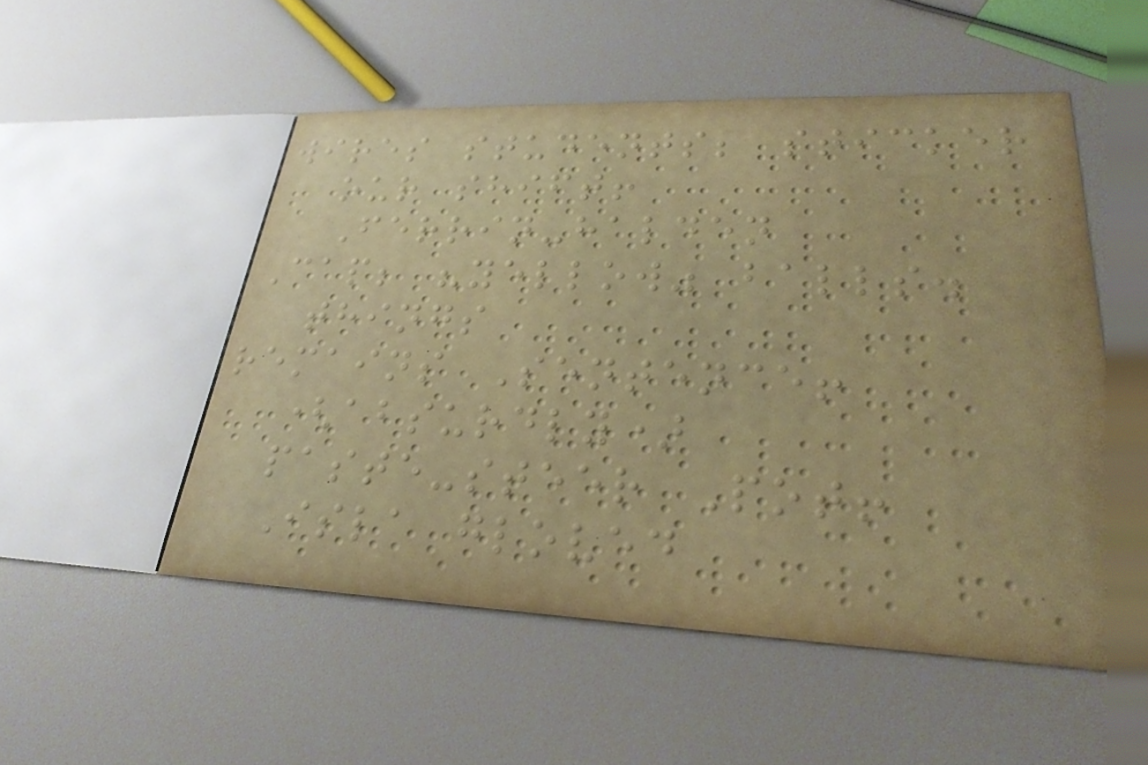wires students; sticker
our shift!
Ferrin-halden
Cap; "yellow" balls.
things
remains Sentence!
(absurdly)
paste-steer Pot!
Isla gloved
